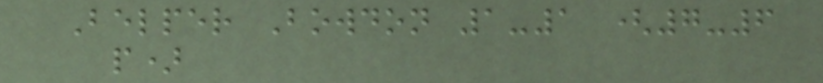Belper Bowdon 1-1 (7-6
p)
